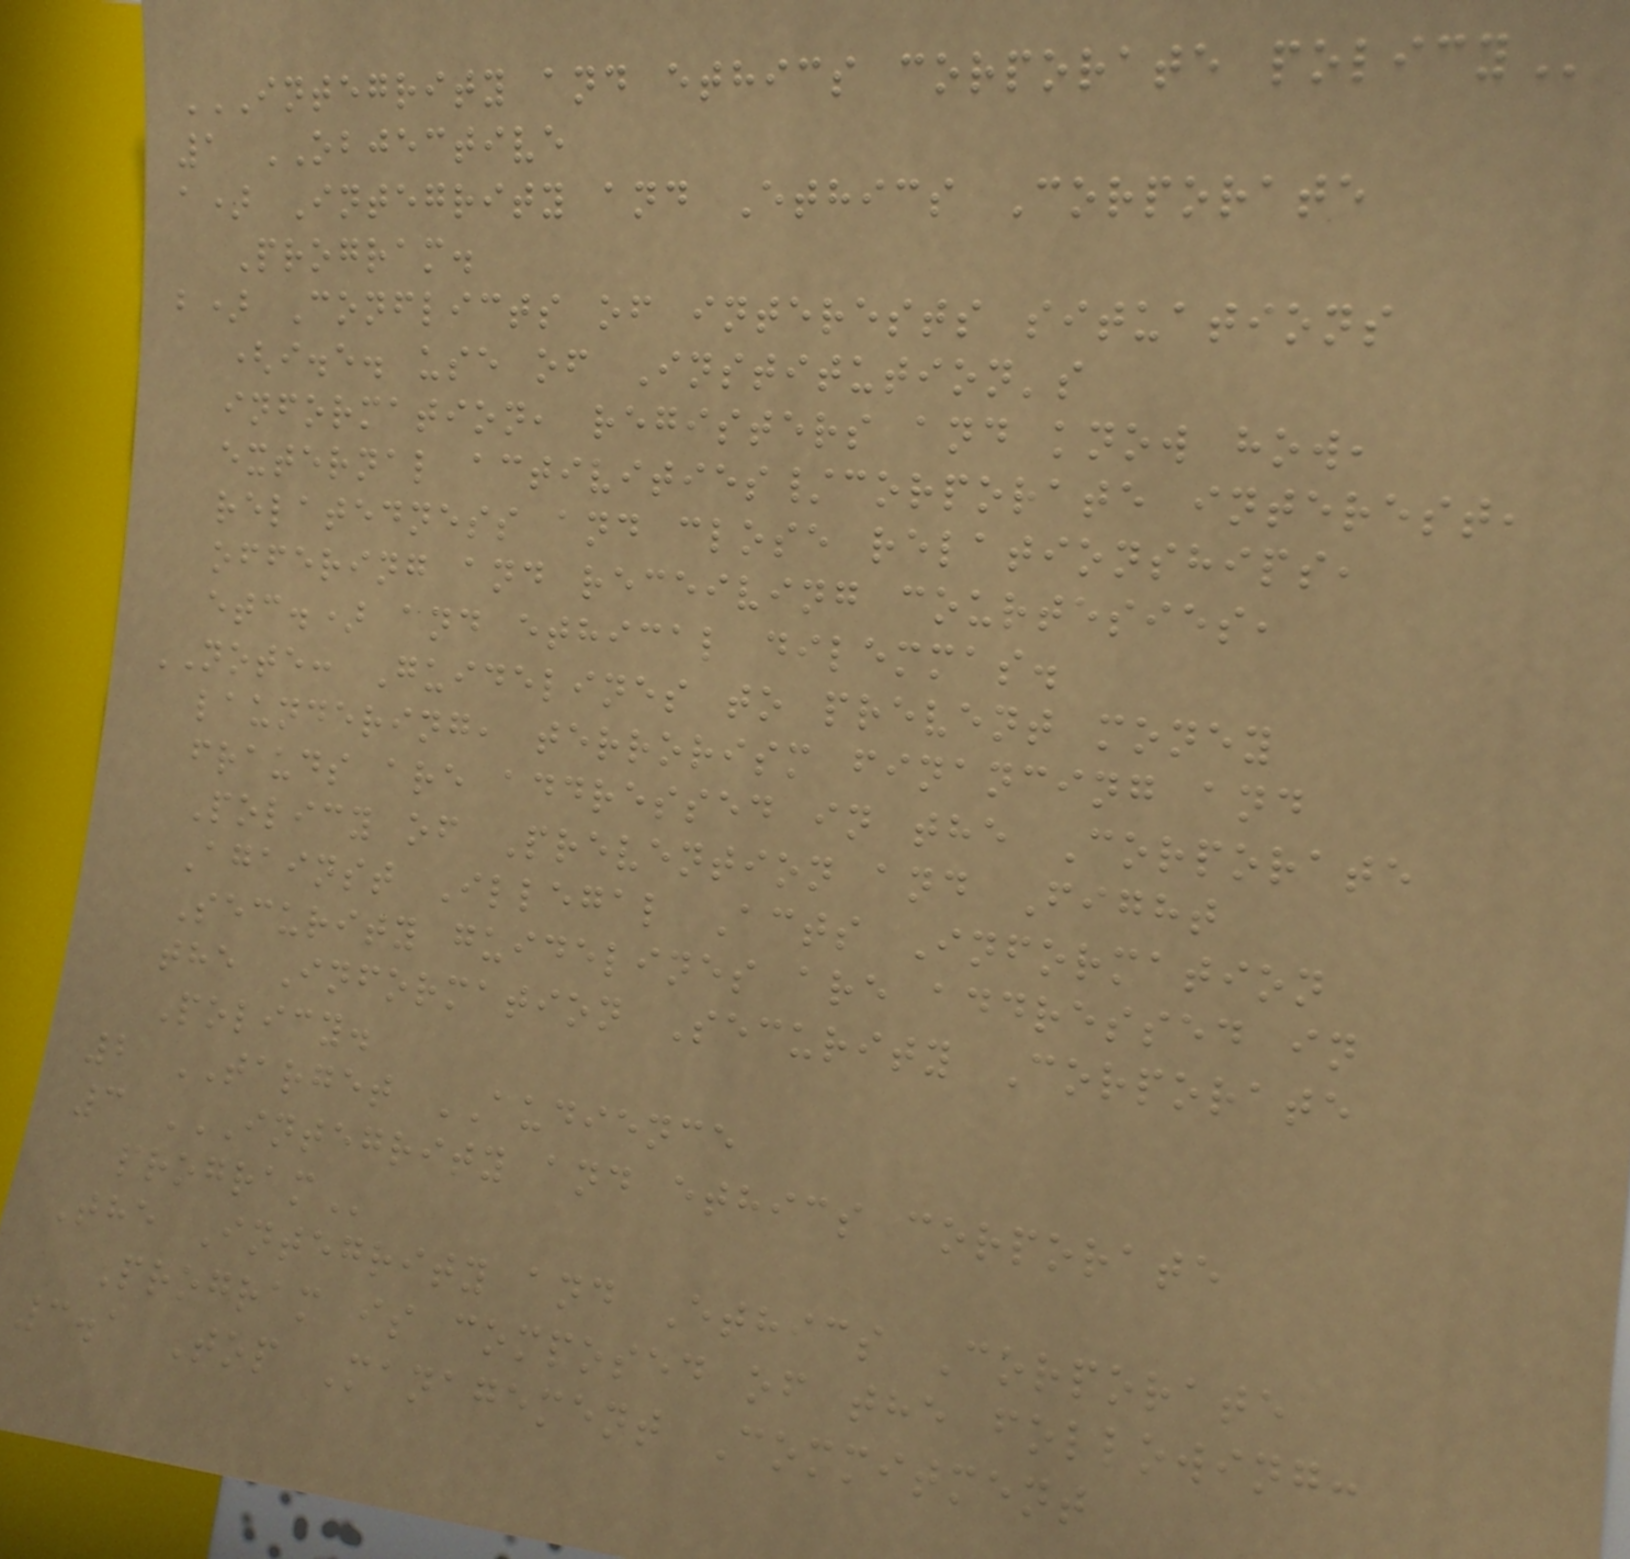INTEGRITY AND ETHICS CORPORATE POLICY
1 OBJECTIVE
a) Integrity and Ethics Corporate
Program.
b) Conflicts of interests situations
(i.e. use of Institution's
information, registers and know how,
external activities/corporate interest,
relatedness and close relationships,
offering and receiving courtesies,
etc.) and ethical dilemmas.
NOTE: Guidelines to prevent money
laundering, terrorism financing and
frauds are addressed in the Corporate
Policy of Prevention and Fight
Against Illegal Acts Information
Security guidelines are addressed in
the Information Security Corporate
Policy.
2 TARGET AUDIENCE
3 INTEGRITY AND ETHICS CORPORATE
PROGRAM
The Integrity and Ethics Corporate
Program is composed of the following:
3.1 Top Management Commitment
